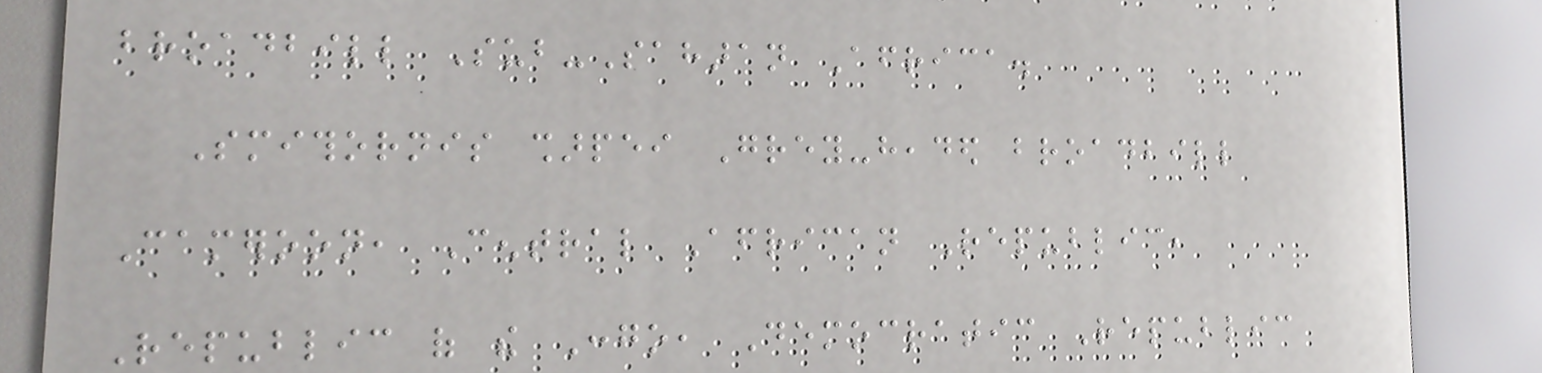broadbill Sub-Saharan Africa.
Smithornis sharpei Grey-headed broadbill
Cameroon, Central African Republic,
Republic of the Congo, Democratic Republic
